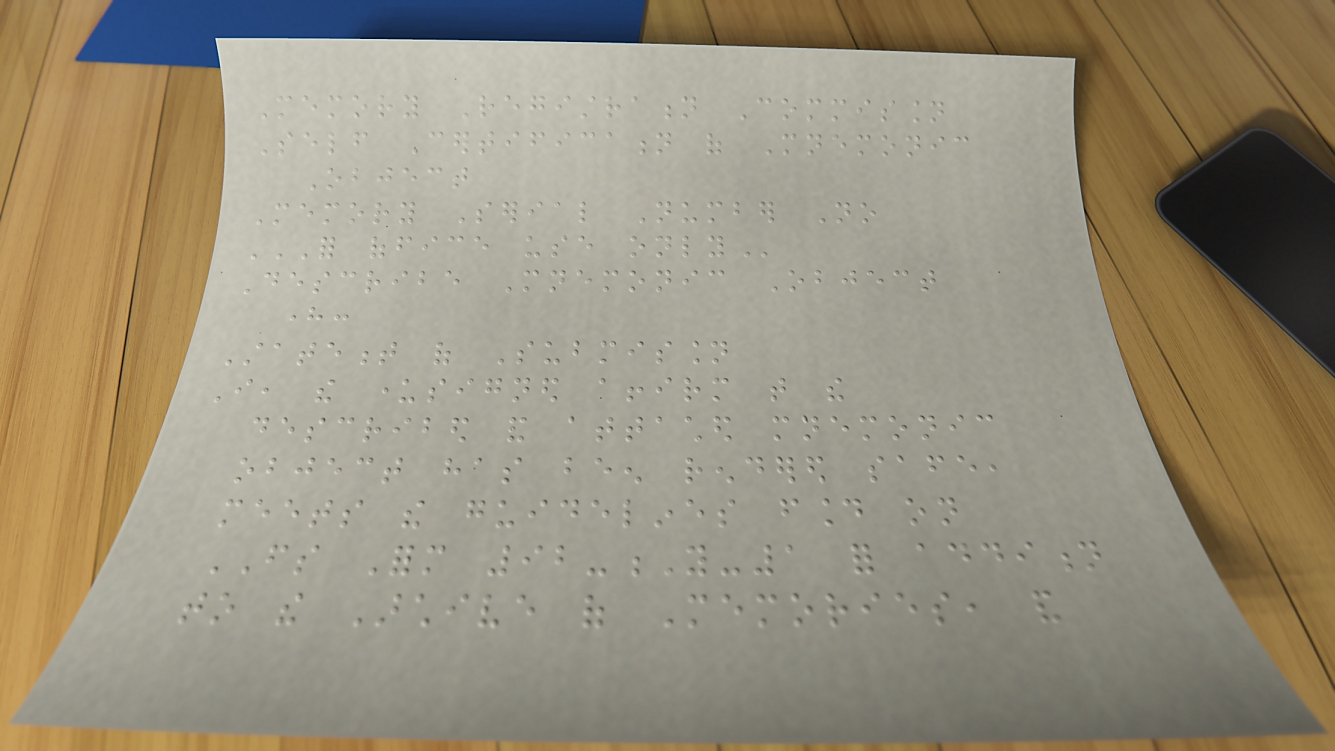Memory Registration Commission
Self Certification of Mnemonic
Object
Memory Serial Number No
FOR OFFICE USE ONLY
Describe Mnemonic Object
here:
Statement of Submission
I, the undersigned affirm that the
described and attached mnemonic
object has been rendered safe,
meets the guidelines found on
FS Form 92-Y-1 for addition
to the Archive of Memories, and
